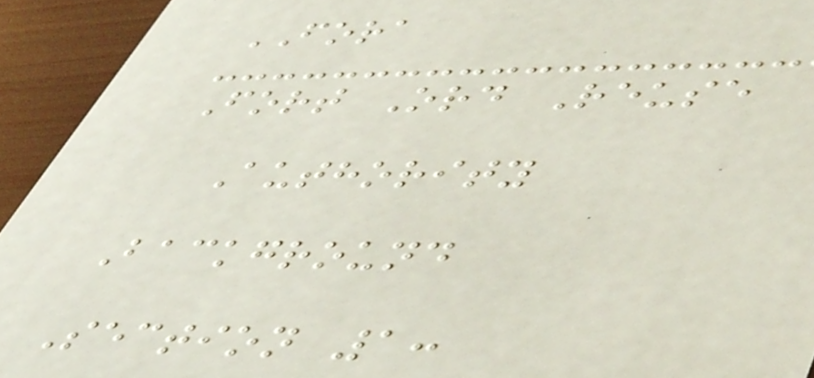FORA
Fort Ord Reuse
Authority
Background
Section 1:
